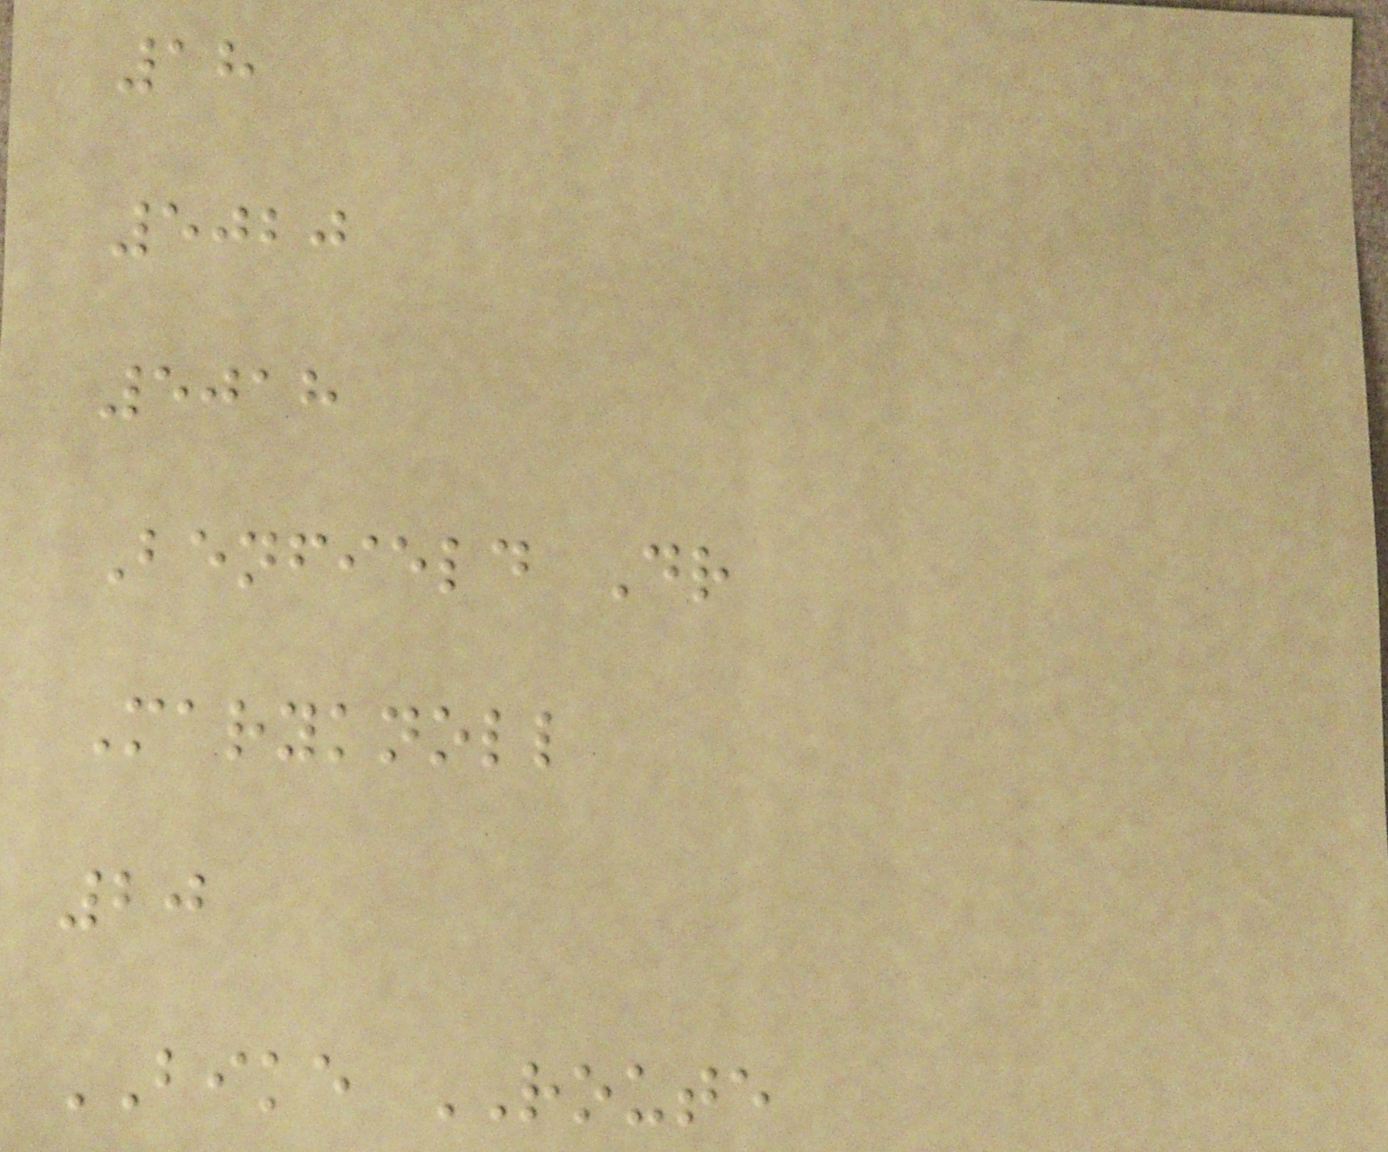18
5020
5018
Benfield Dr
Maryknoll
20
BIKE ROUTE
